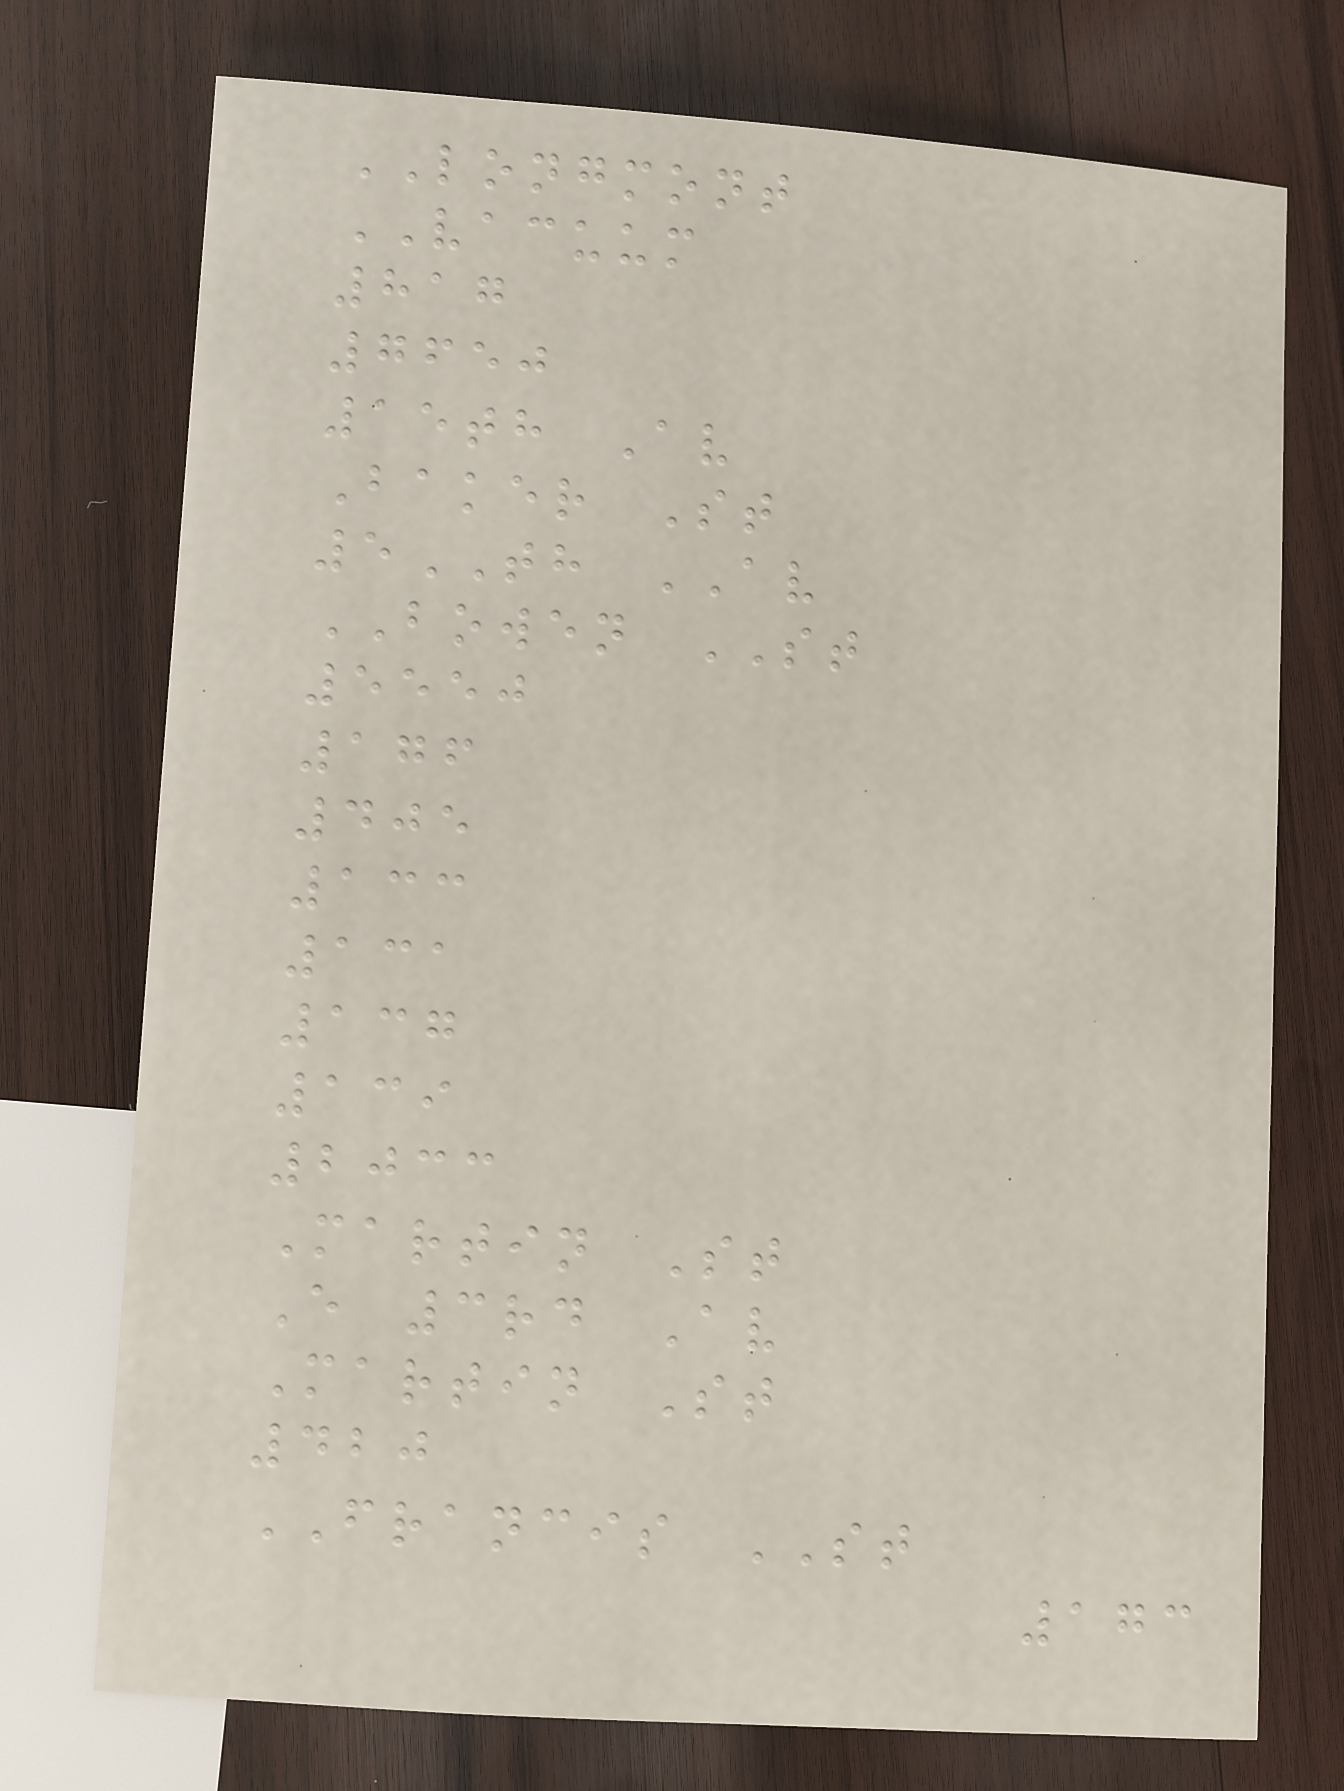LONGMONT
VACUUM
817
7650
15th Av
Baker St
5TH AV
BOWEN ST
5550
176
405
133
131
137
139
2033
Martin St
E 3rd Av
Martin St
420
FRANCIS ST
173
